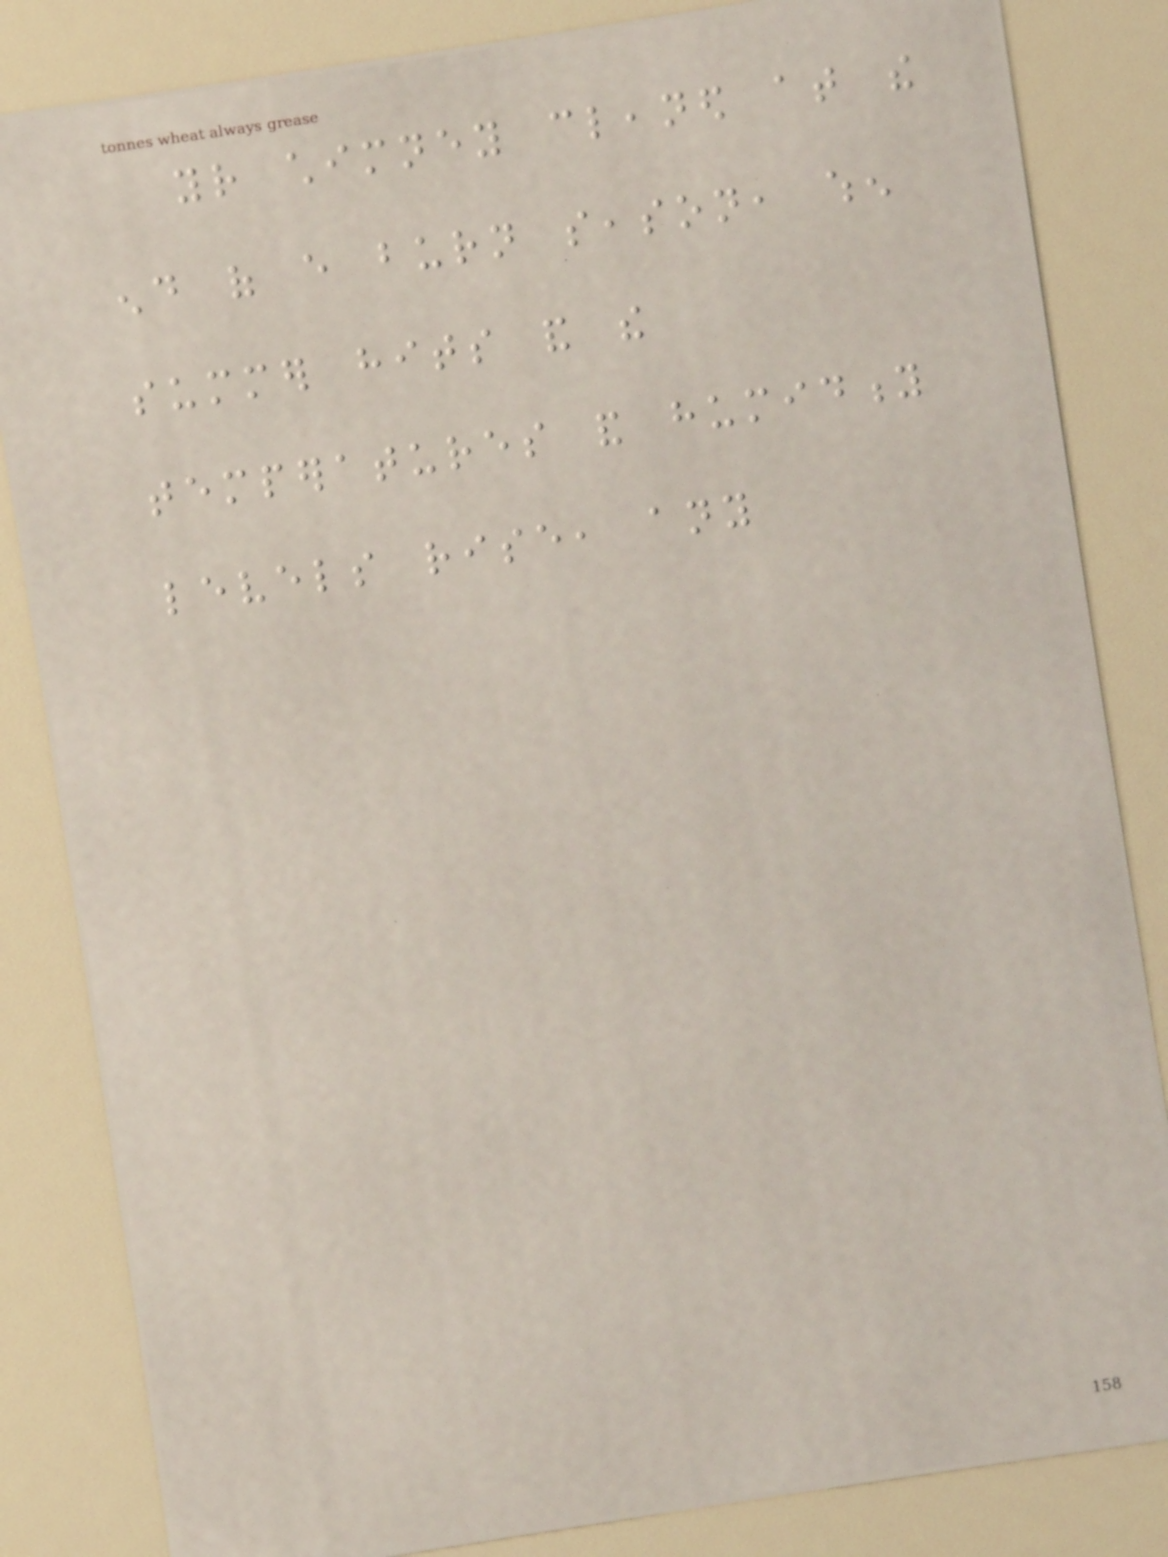your chimney cleaned at the
end of every burn season, when
summer hits and the
temperatures and humidity
levels rise, any
